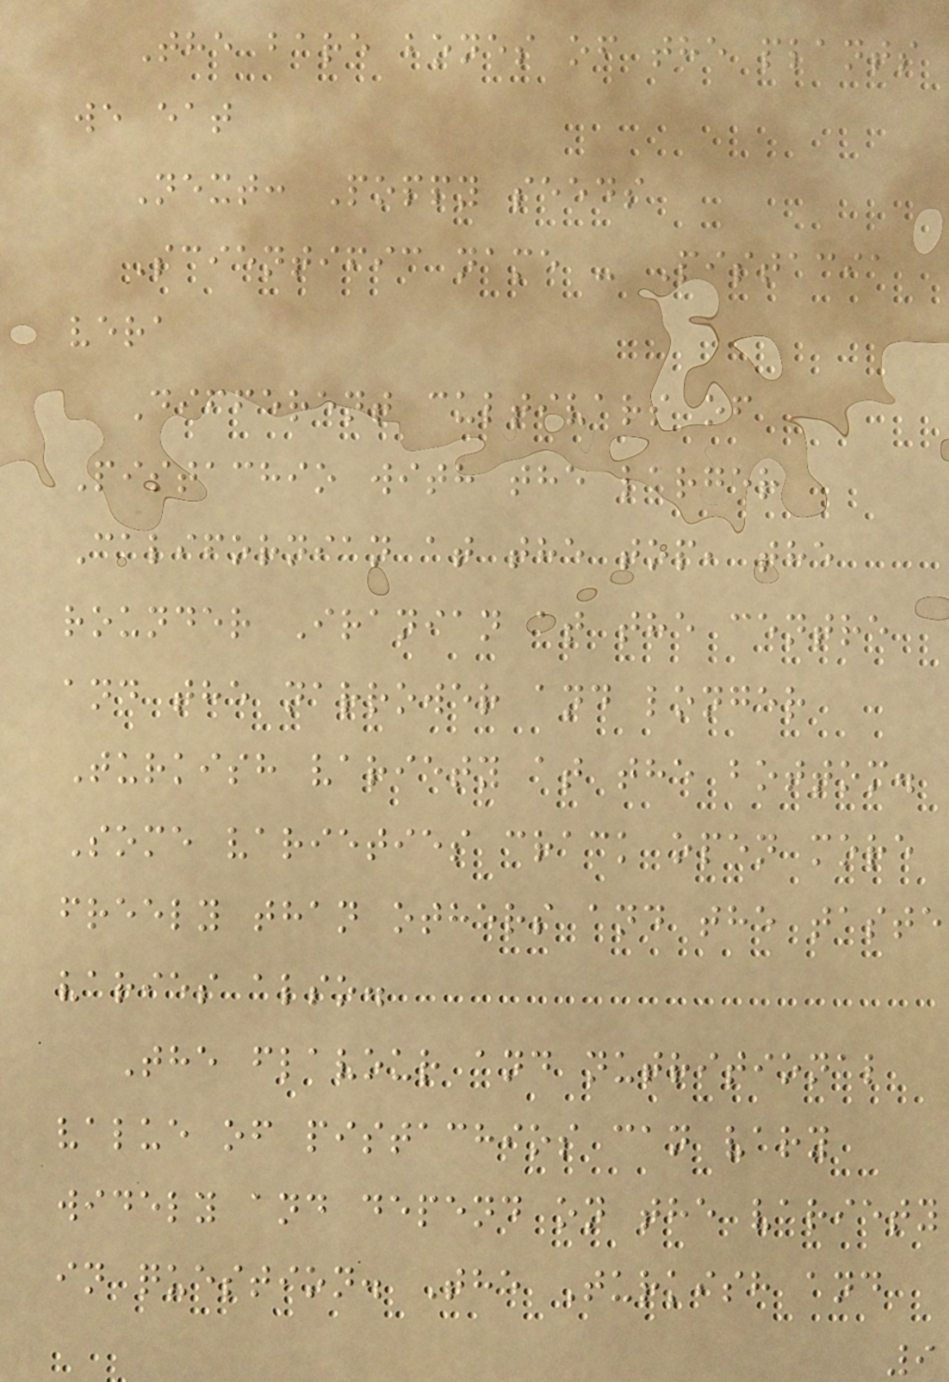The bare bones of the plants
we eat
Next: Poppy seeds
Scientific name - Pistacia
vera
Different cultivars of
Pistachio with the larger
Californian at the top, the
rounder Iranian at the centre
and the narrower and longer
Turkish variety at the bottom.
Some varieties crack open more
freely than others and the taste
varies also.
The flavour and nutritional
value of pistachios can vary
widely and depend on the variety
in question. The Turkish and
9
